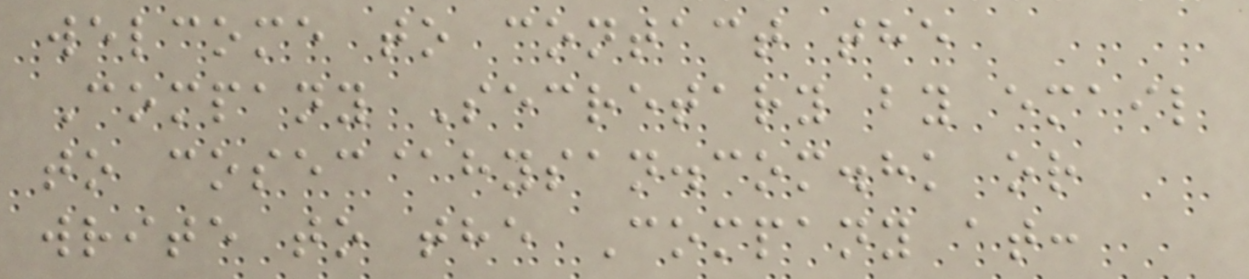welcome to contact the
Company Secretary by email
to cosec@hysan.com.hk or
write to the Company at:
